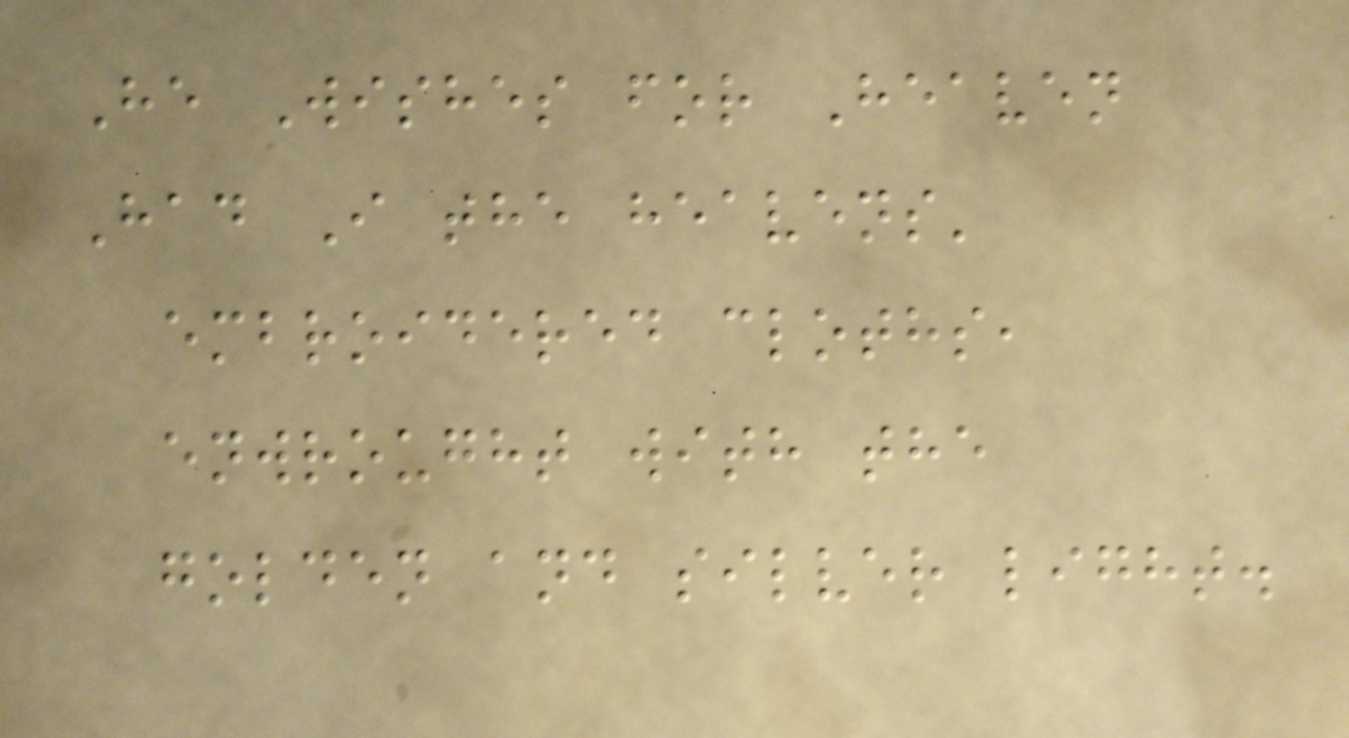He Wishes for Heaven
Had I the heavens'
embroidered cloths,
enwrought with the
golden and silver light.
